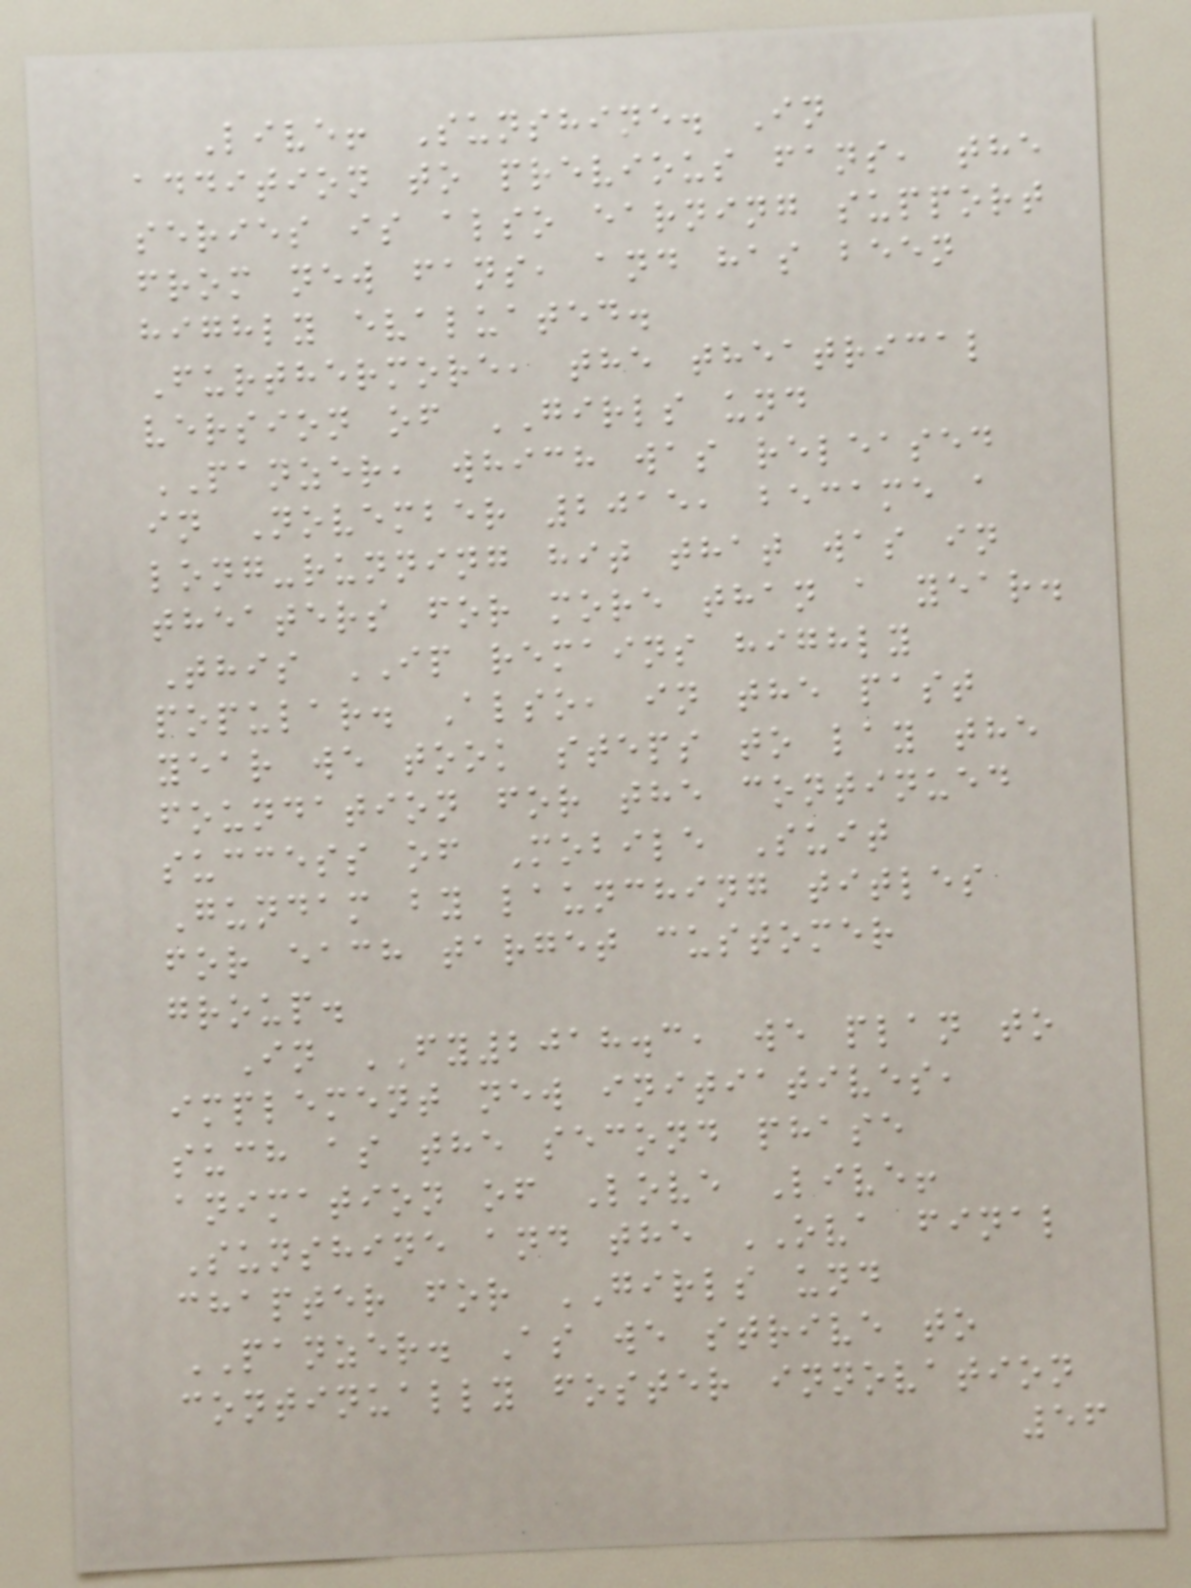Live! Sunshine. In
addition to previous fans, the
series is also earning support
from new fans, and has been
highly evaluated.
Furthermore, the theatrical
version of GIRLS und
PANZER, which was released
in November 2015, became a
long-running hit that was in
theaters for more than a year.
This IP remains highly
popular. Also, in the past
year we took steps to lay the
foundation for the continued
success of Mobile Suit
Gundam by launching titles
for each target customer
group.
In FY2018.3, we plan to
implement new initiatives,
such as the second phase
animation of Love Live!
Sunshine and the OVA final
chapter for GIRLS und
PANZER. As we strive to
continually foster innovation
56
